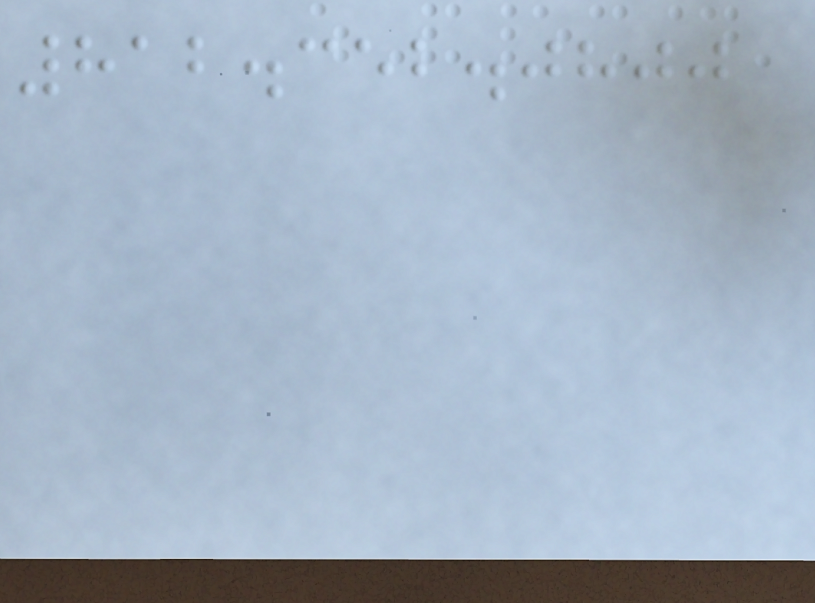812.352.0800
